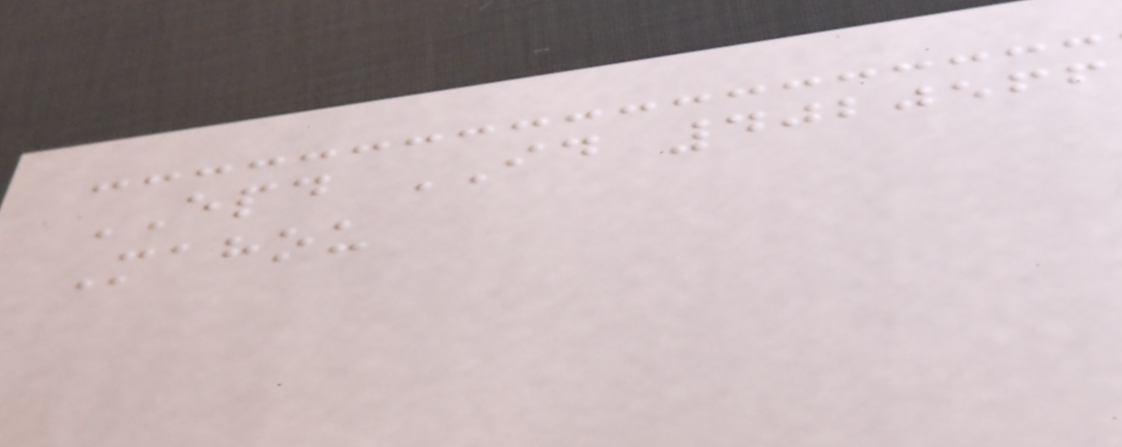EPD ID 4020566
Mahou
